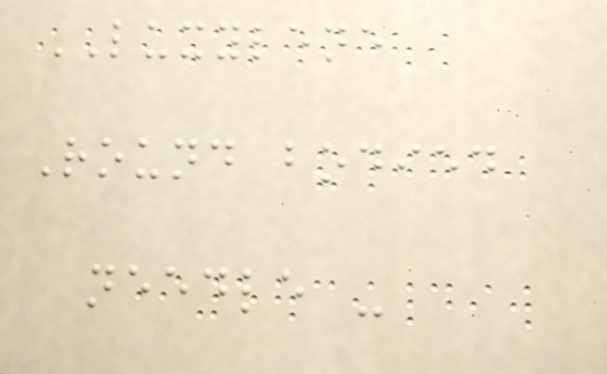LUXYLENE
Round bodied
needle -
